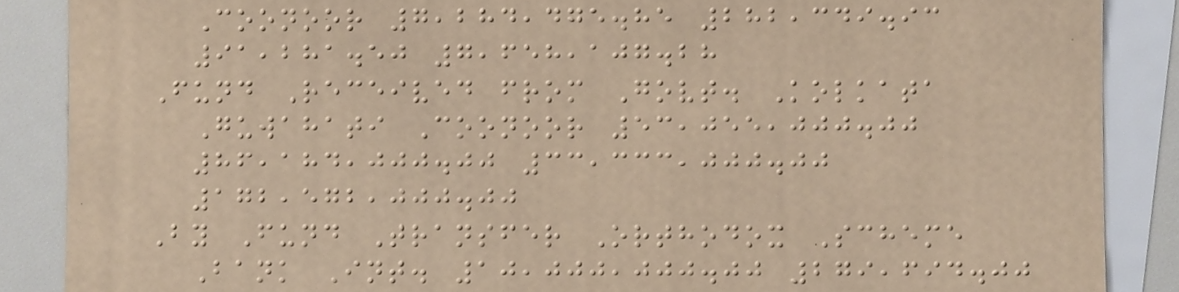Coonoor 7,284,475.85 282,349.93
91,281.50 7,658,107.28
Fund Received from Govt. Kolkata
Guwahati Coonoor 53,055,000.00
86,184,000.00 33,333,000.00
172,572,000.00
By Fund Transfer Orthodox Scheme
Bank Int. 10,000,000.00 279,694.00
